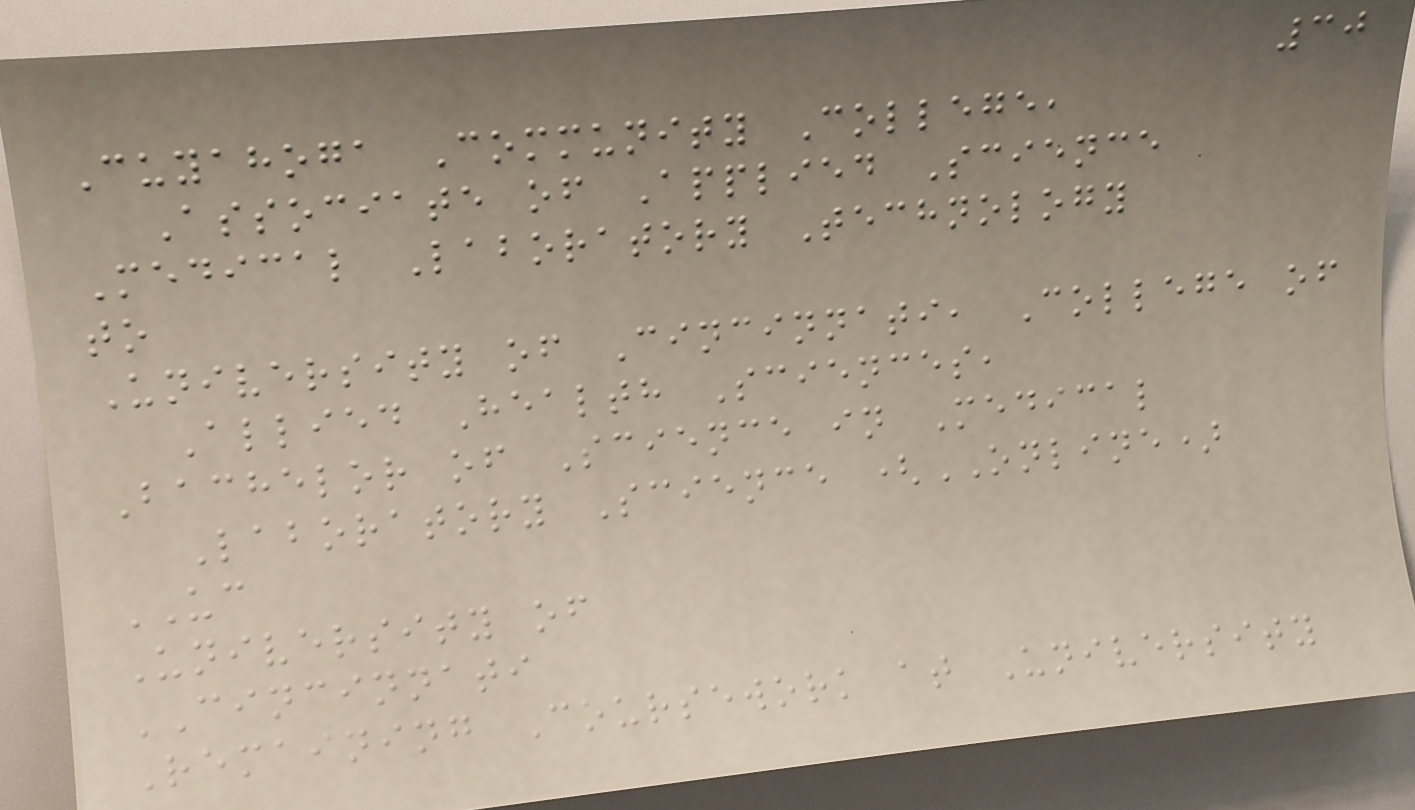30
Cuyahoga Community College,
Associate of Applied Science
Medical Laboratory Technology
to
University of Cincinnati, College of
Allied Health Sciences,
Bachelor of Science in Medical
Laboratory Science (ONLINE)
UC
University of
CINCINNATI
Remaining Coursework at University
